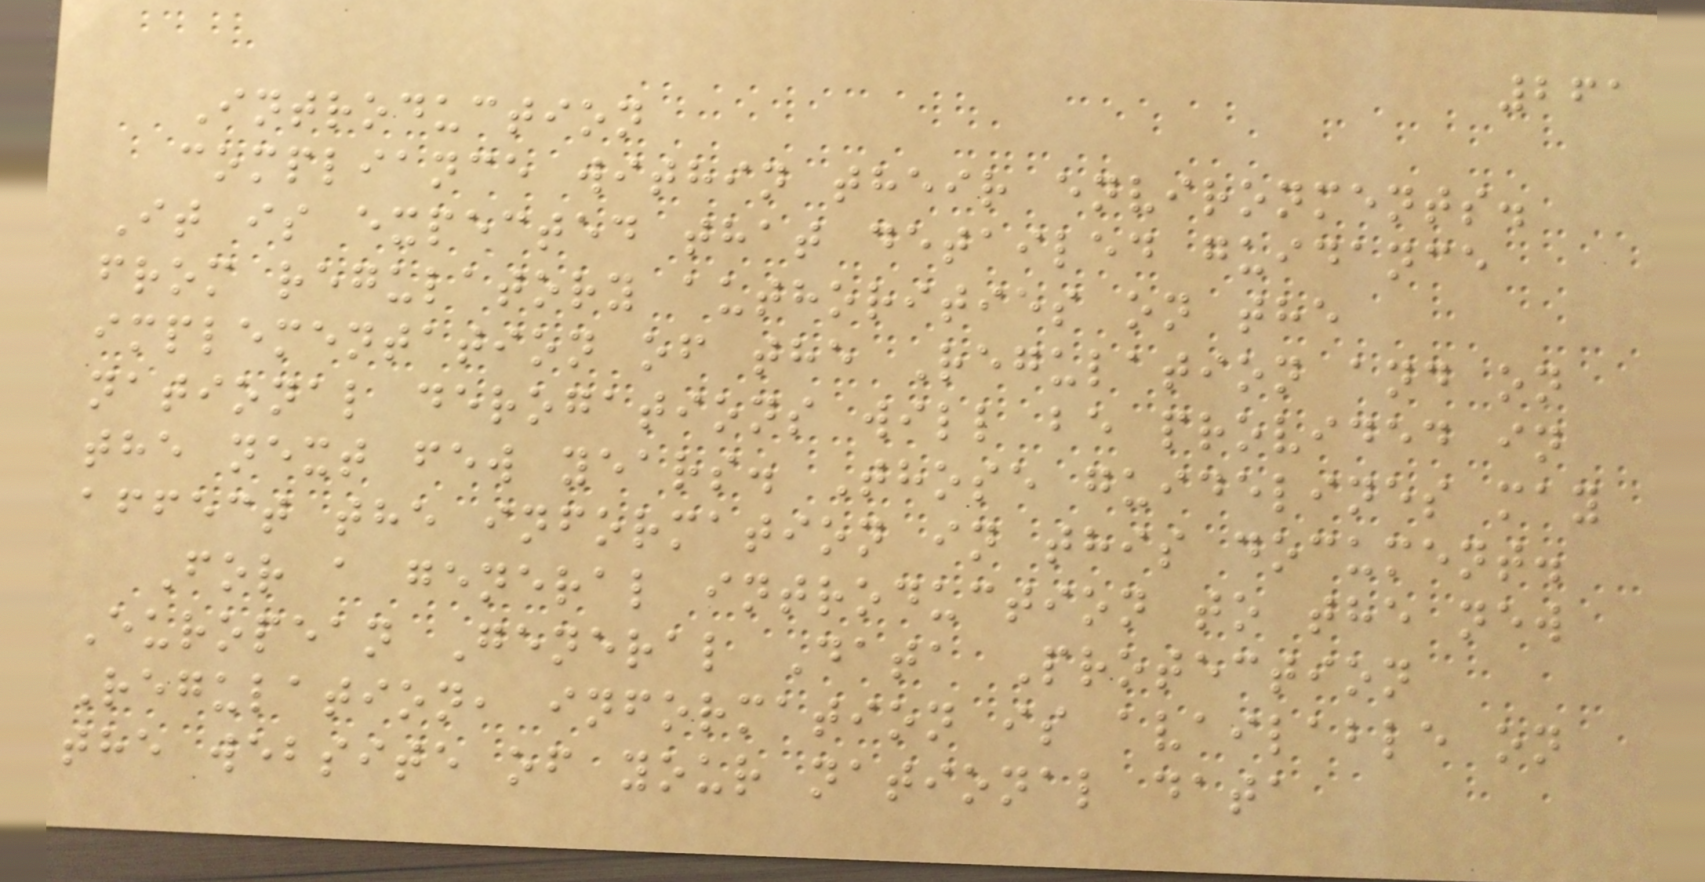261
Introduction
compliance within their environments.
It is expected that detailed guidance
from regulatory authorities on the
implementation of the Regulation and on
national derogations will be provided in
the next few years. Those guidelines may
affect the information in this document.
For a general introduction to the new
European General Data Protection
Regulation, information is available on
the website of your national data
